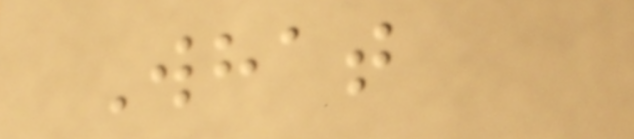What
